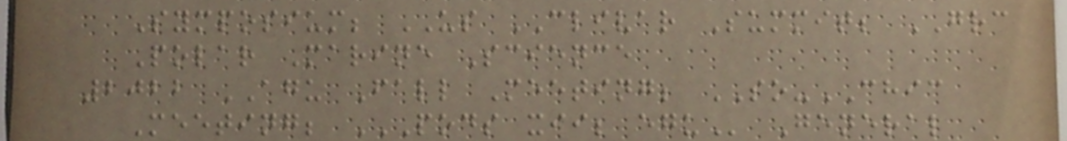Symposium; US CLIVAR Summit; GRC
Polar Marine Science
2022 AGU Fall Meeting; SO-CHIC
Meeting; PODS XII; EGU General
